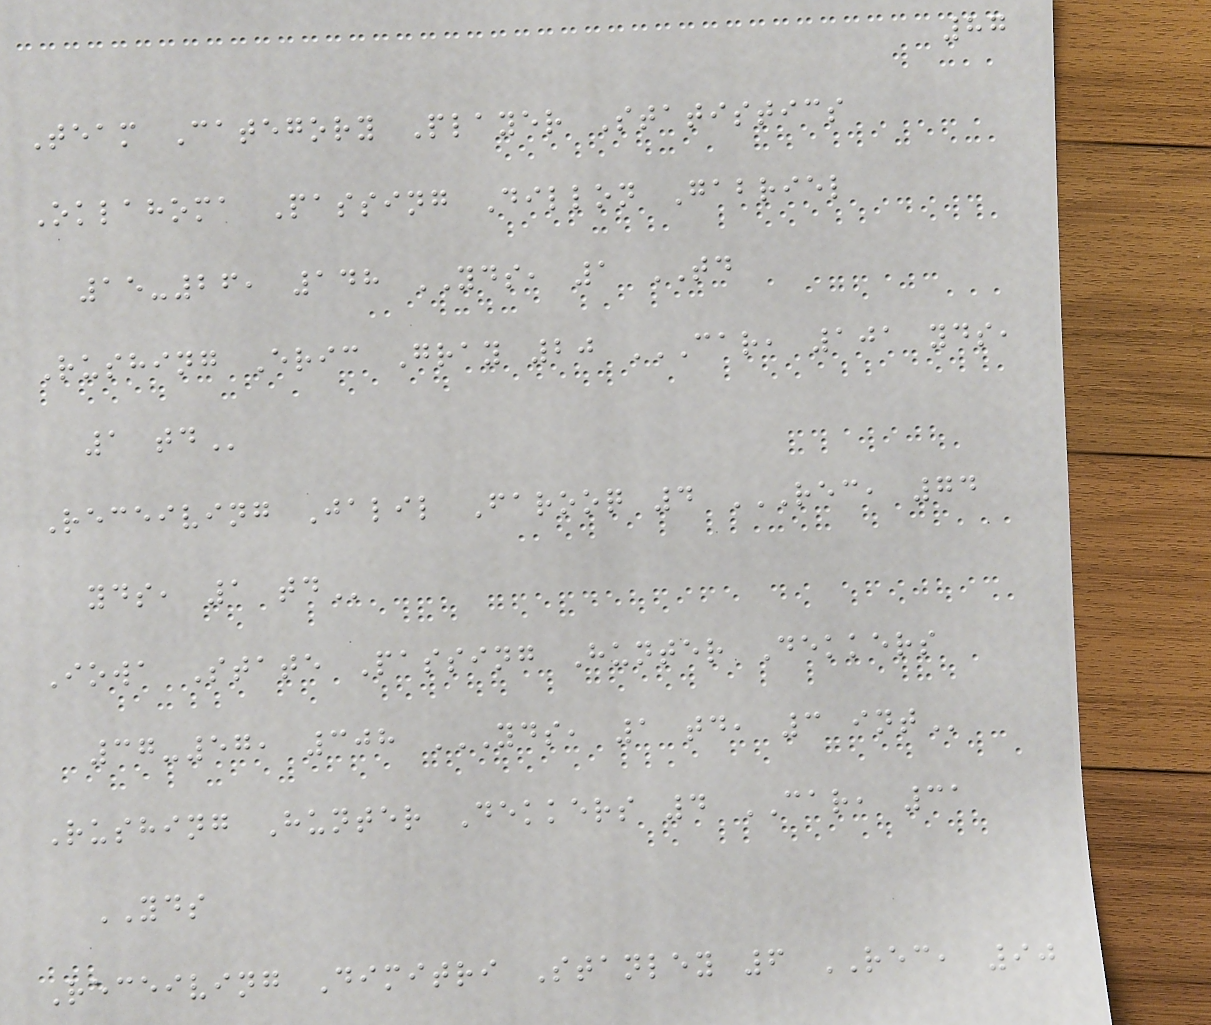87
Team Category Player Statistics
Oklahoma Passing Dillon Gabriel
15-26, 148 YDS, 1 TD
Rushing Eric Gray 20 CAR, 101 YDS,
1 TD
Receiving Jalil Farooq 4 REC, 74
YDS, 1 TD
Iowa State Passing Hunter Dekkers
37-57, 308 YDS, 1 TD, 3 INT
Rushing Hunter Dekkers 4 CAR, 31
YDS
Receiving Dimitri Stanley 6 REC, 90
